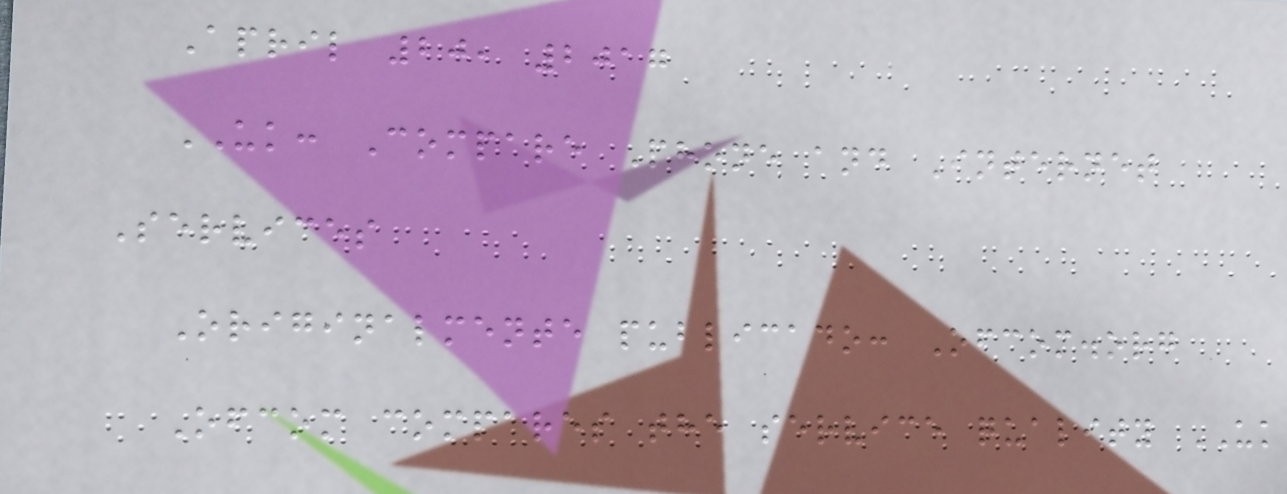April 20, 2017
UK: Compare Phone and Internet
Services
Originalmente publicado: Ofcom.org
Ofcom compares the service quality UK
